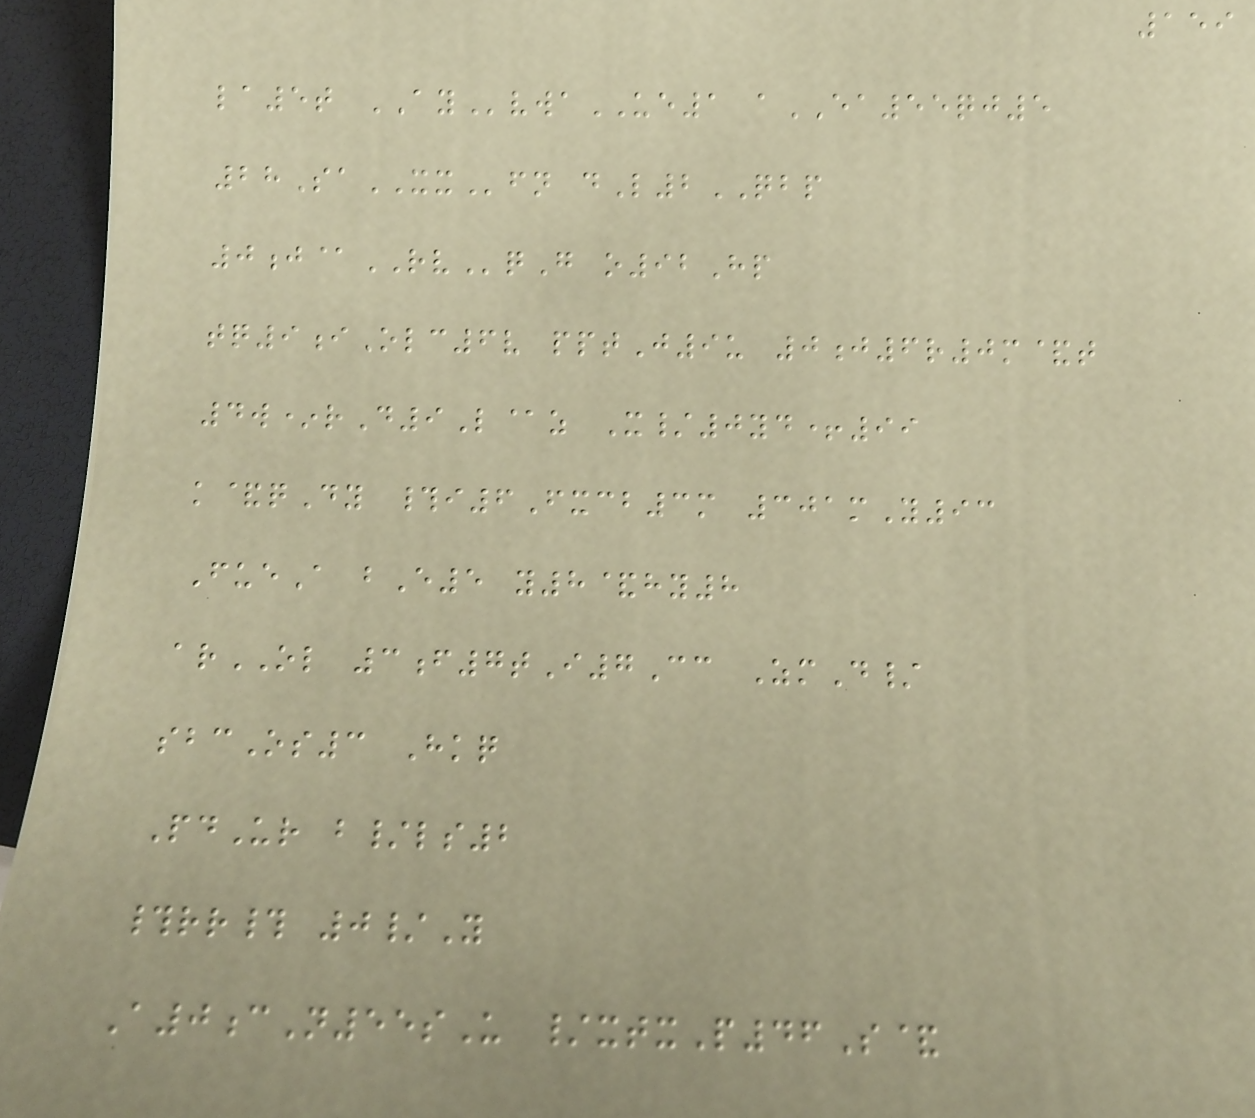159
la5t AYvwaUE1 aEA55qj5
28SaXXfn dL2QBP
0j@RVqG o92Hp
tq9iOlc6v pptJ9u 0j6r0m&t
4w*rD9L@z X/0yd+99
k&qDy #i6Fxcb3m 301mY93
FueA bE5 y8&hy8
arOL 3f7tI7Cc ZmD/
sbcOs3 Hkq
PdUr b/ls2
#rr# 0/Y
A0cN55sU /xtxP46S&
